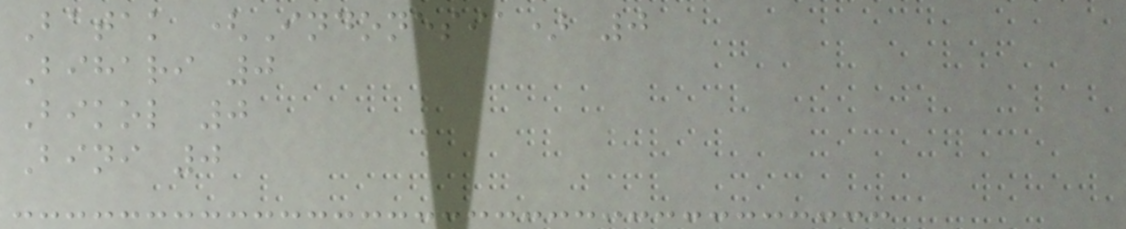Batak (Indonesia) 0
Bihari 0
Bikol 0
Bini 0
